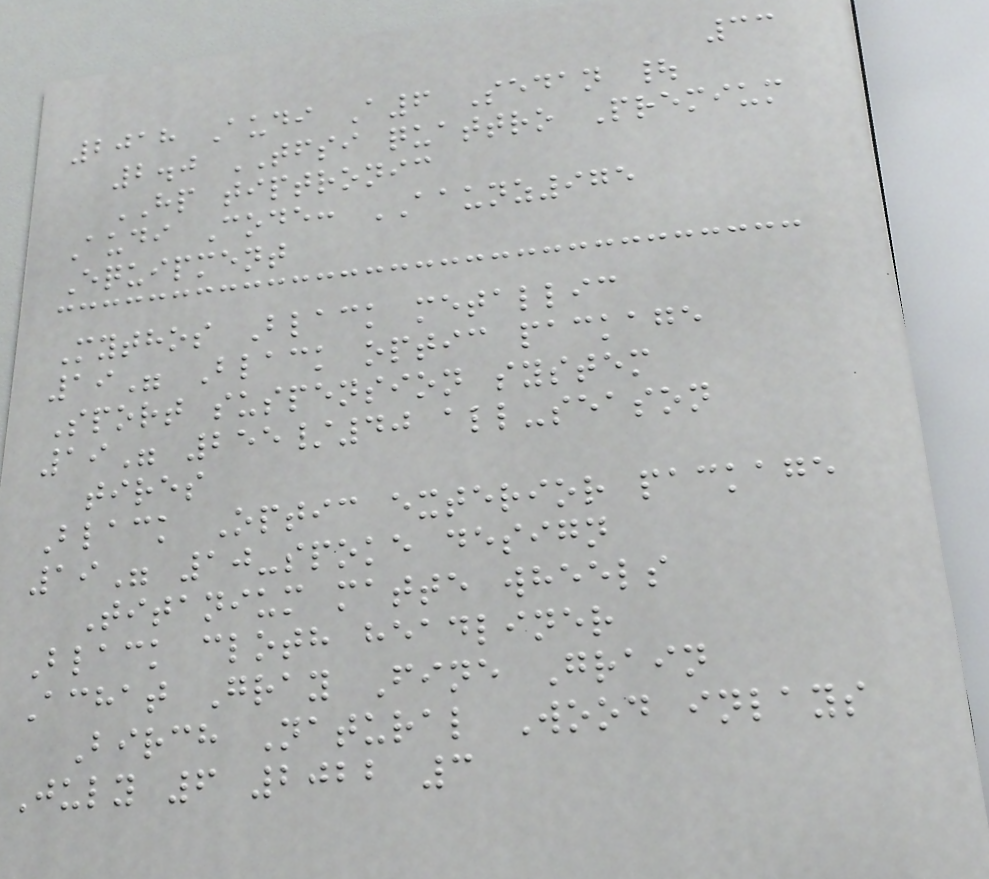33
2018 Audi A6 Sedan |
2.0 TFSI quattro Premium
HP tiptronic
Audi Code: AAUNZ975
Equipment
Mythos Black metallic
19" Black optic package
Sport suspension system
19" 255/40 all-season
tires
Black Optic exterior package
19" 10-spoke design
Titanium matte wheels
Black cloth headliner
Achat Gray Fine Grain
Birch Natural Wood inlays
July 6 2022 3
